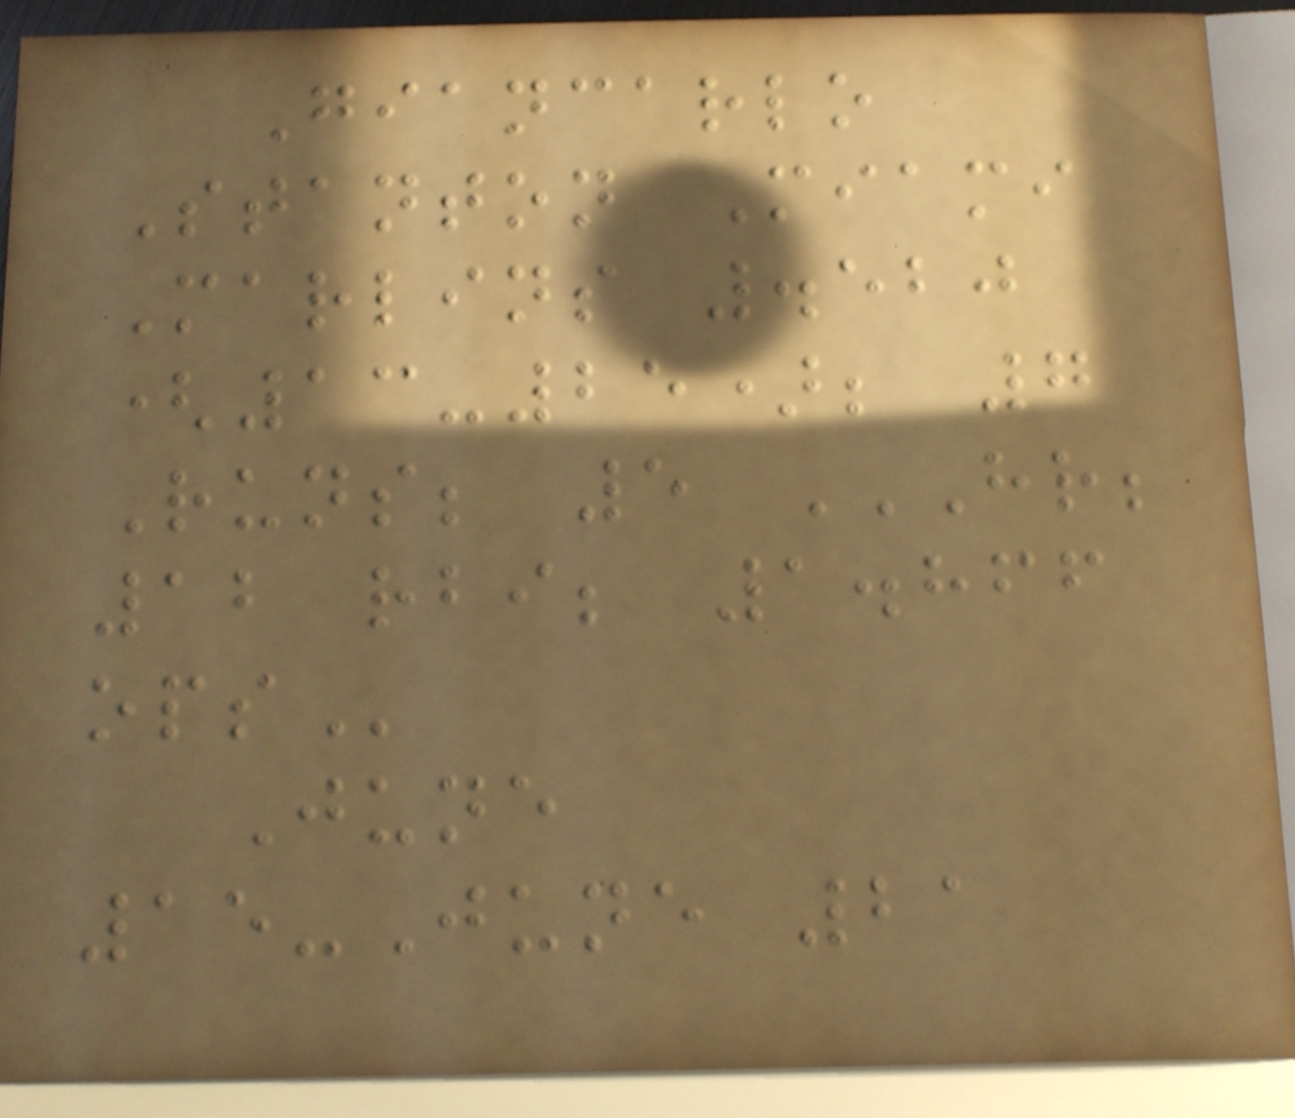Giancarlo
Stanton Miami
Marlins .520
(13-25); 7
Runs; 5 HR;
12 RBI; 1.866
OPS
June
15-June 21
